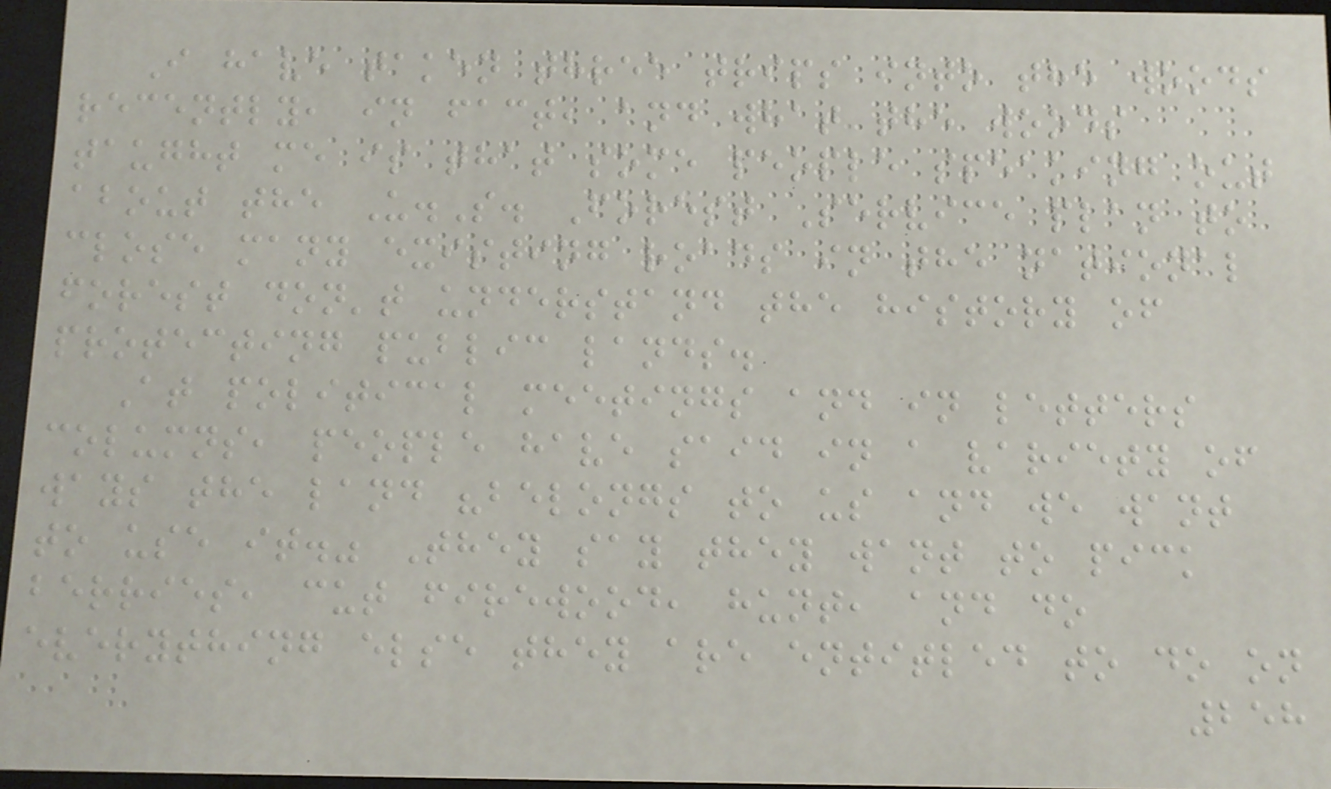I have taken three trips into the woods
recently, in fact, and what the woods
taught me is that some people speaking out
about the U.S. Forest Service plan to
close many existing roads in the national
forest don't understand the history of
protecting public lands.
At political meetings and in letters
columns, people have said in a variety of
ways the land "belongs to us and we want
to use it." They say they want to pick
berries, cut firewood, hunt, and do
everything else they are entitled to do on
258
